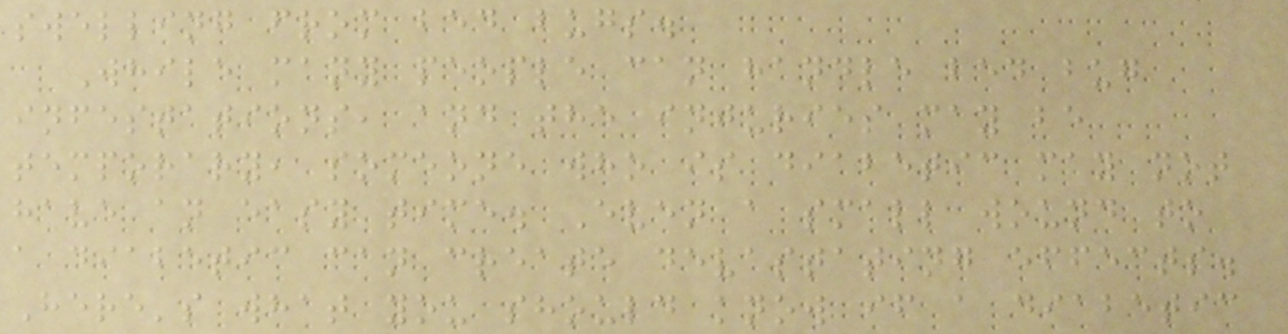swelling from bed bugs.
While many people can handle bed bug
infestations, and the injuries may be
temporary, someone who is diabetic may not
have an easy time. Even a small wound to
a diabetic can create devastating effects.
Here's what you should know if a diabetic
